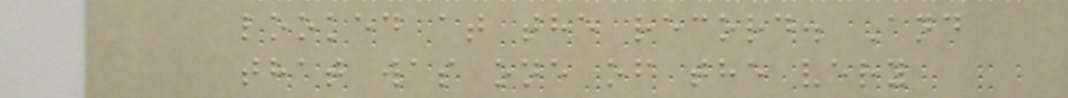looked at the record. And
that was one of the very
